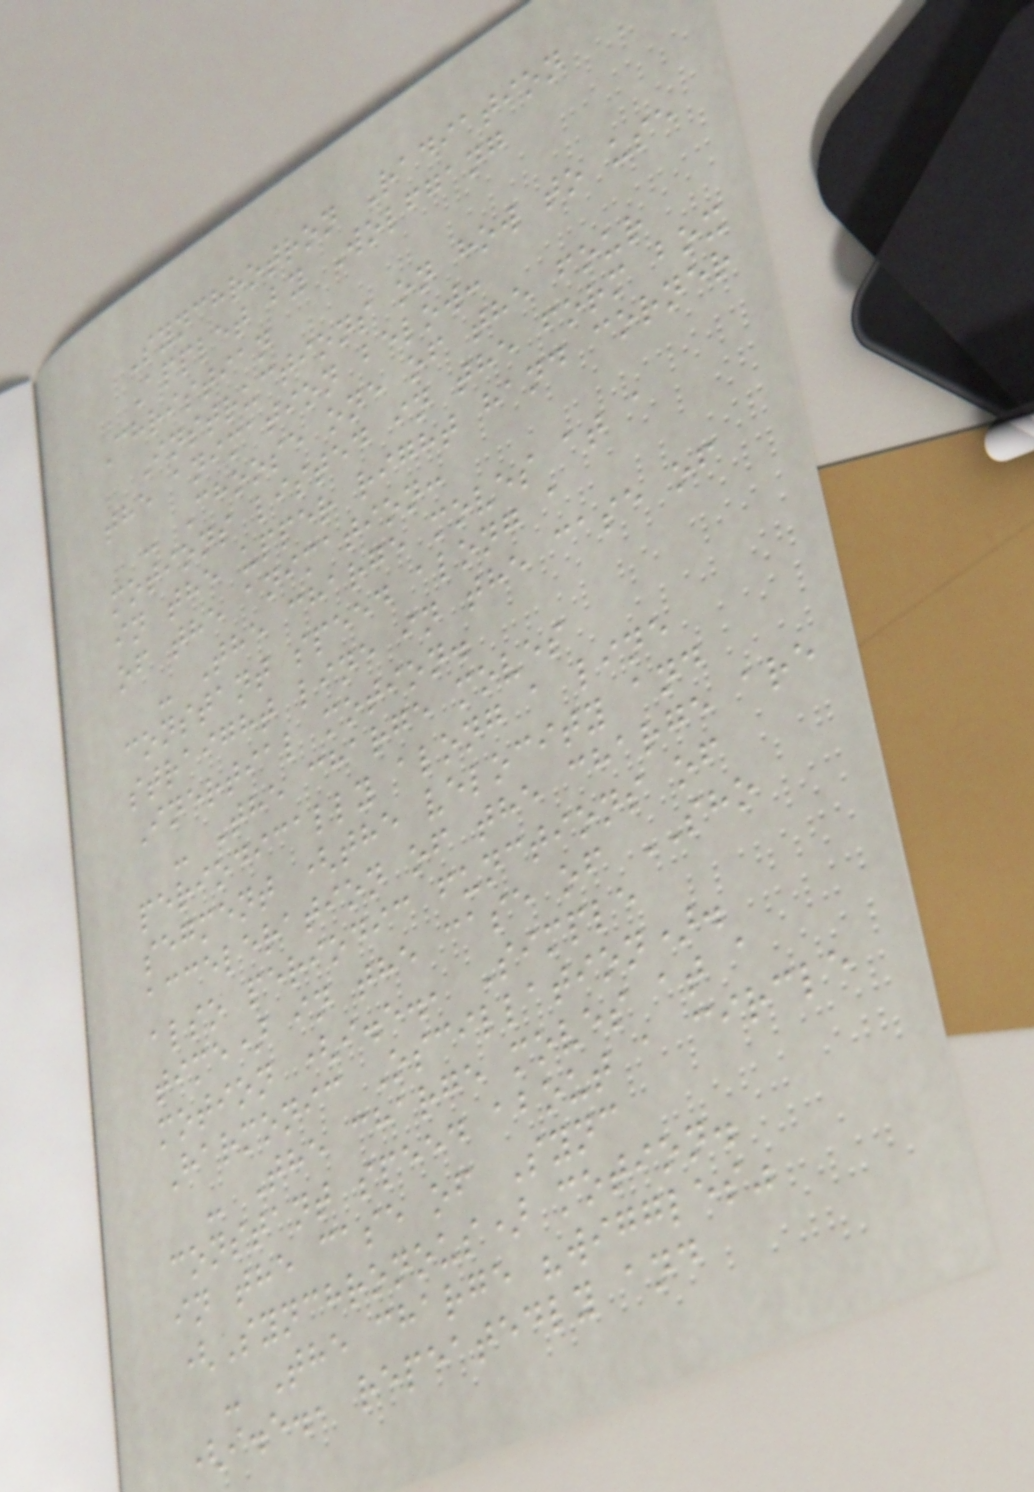Synchrotron Radiation
Applet by Wolfgang
Christian
Instructions on how to use
the animation below:
- Choose one of the four
motions listed in the form box
in the upper right hand corner
of the animation:
- The charge moves at a
constant speed along a
straight line in the case of
Inertial motion.
- The charge moves
periodically along a line
segment (the velocity and
acceleration of the charge are
also periodic functions of
time) in the case of SHO
motion (i.e., Simple
Harmonic Oscillation).
- The charge moves at a
constant speed about a circle
in the case of Sync
(Synchronous) motion.
- The charge "wiggles"
(i.e., repeatedly and
